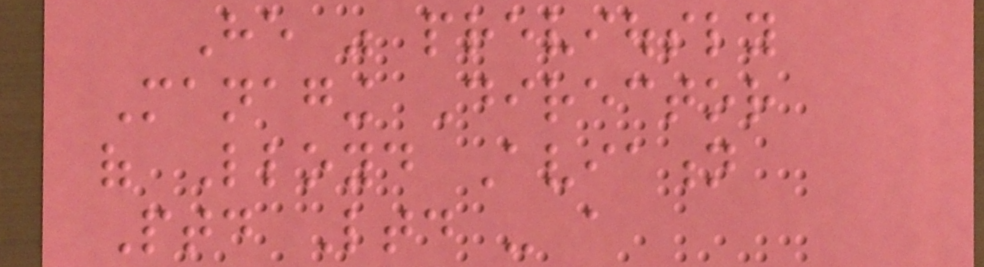He was previously
Managing Director
of Lloyd Aviation
Ptd Ltd - a
